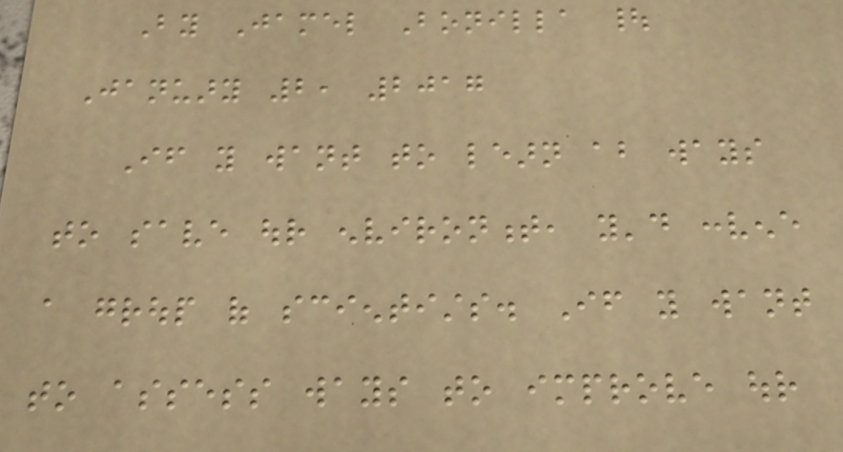By Jamel Bonilla |
January 2, 2017
If you want to learn about ways
to save our environment, you'd convene
a group of scientists. If you want
to assess ways to improve our
